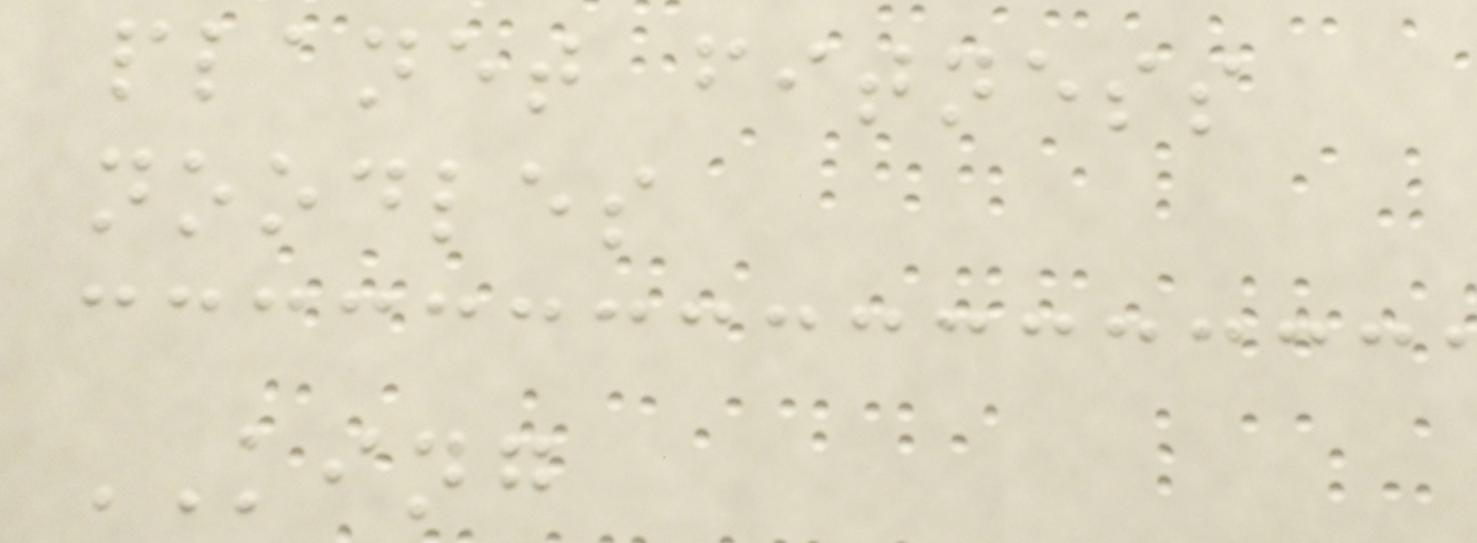planet fitness
noodles
KING
